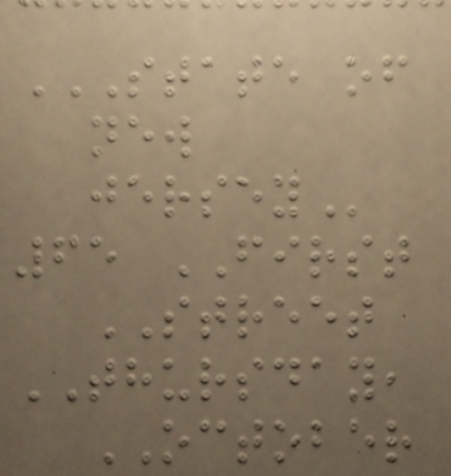STATE OF
NEW
JERSEY
65 FIRST
STREET
THURSDAY,
OCTOBER
